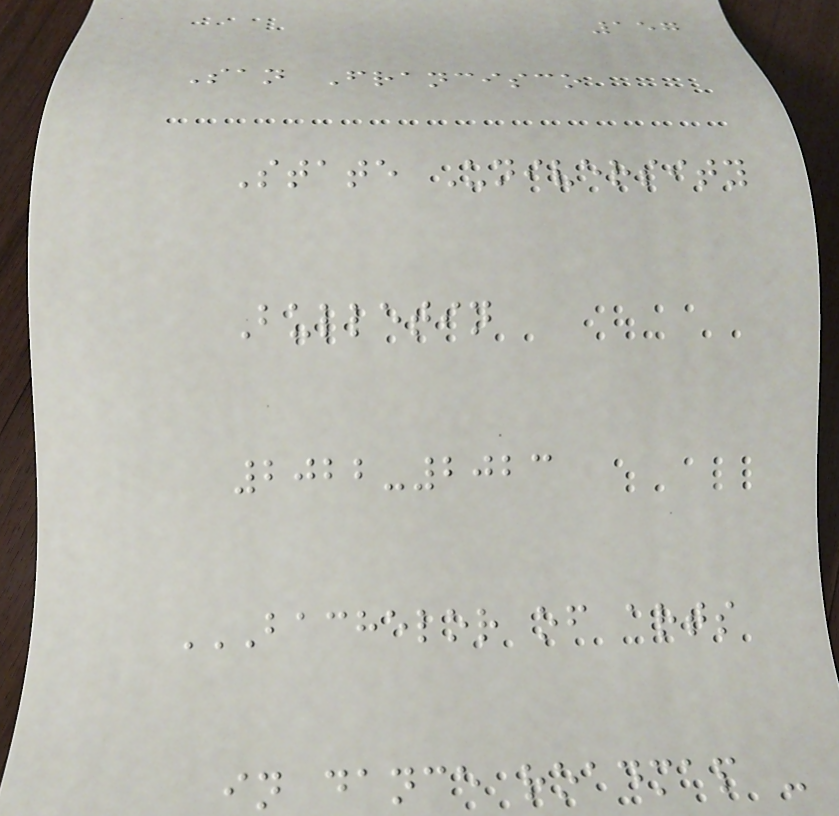157
San Francisco
State University
Bulletin
2022-2023
BACHELOR OF ARTS
IN DANCE ROADMAP -
